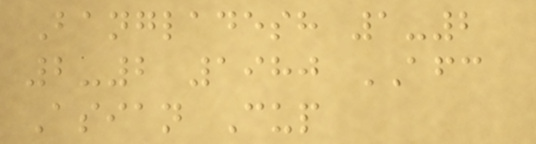Bangladesh 1-2
2-2 1980 AFC
Asian Cup
